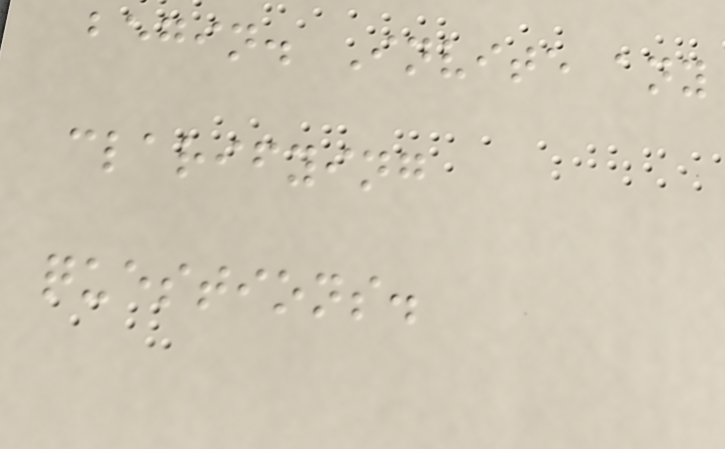begin. Invite any
clarifying
questions.
